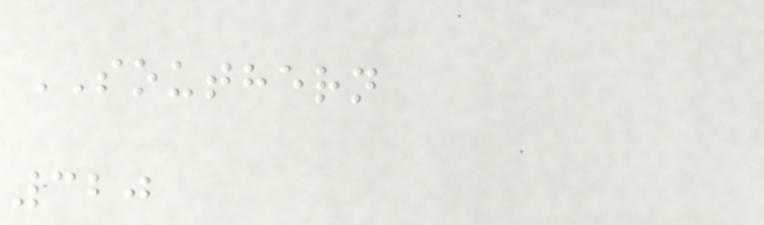SOUTHERN
320
